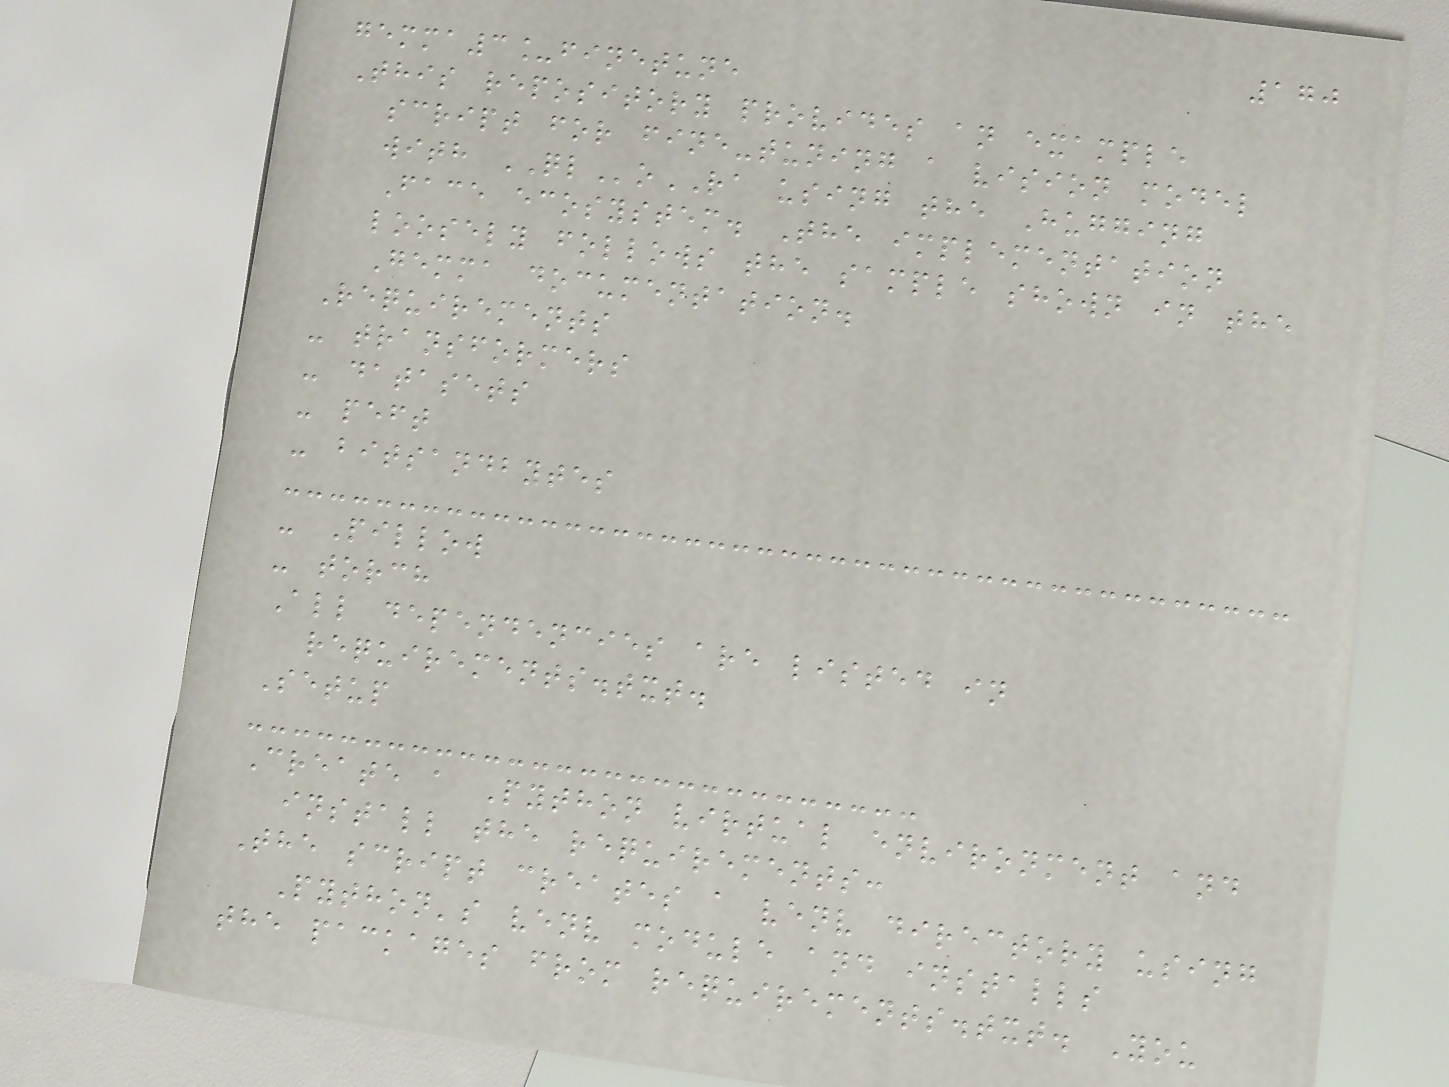170
gemma3_finetune
This repository provides an example
script for fine-tuning a vision model
with QLoRA using the Hugging
Face ecosystem. The implementation
loosely follows the sample shown in the
Gemma documentation.
Requirements
- transformers
- datasets
- peft
- bitsandbytes
- Pillow
- torch
All dependencies are listed in
requirements.txt.
Setup
Create a Python virtual environment and
install the requirements:
The script creates a venv directory using
Python's venv module and installs
the packages from requirements.txt. You
